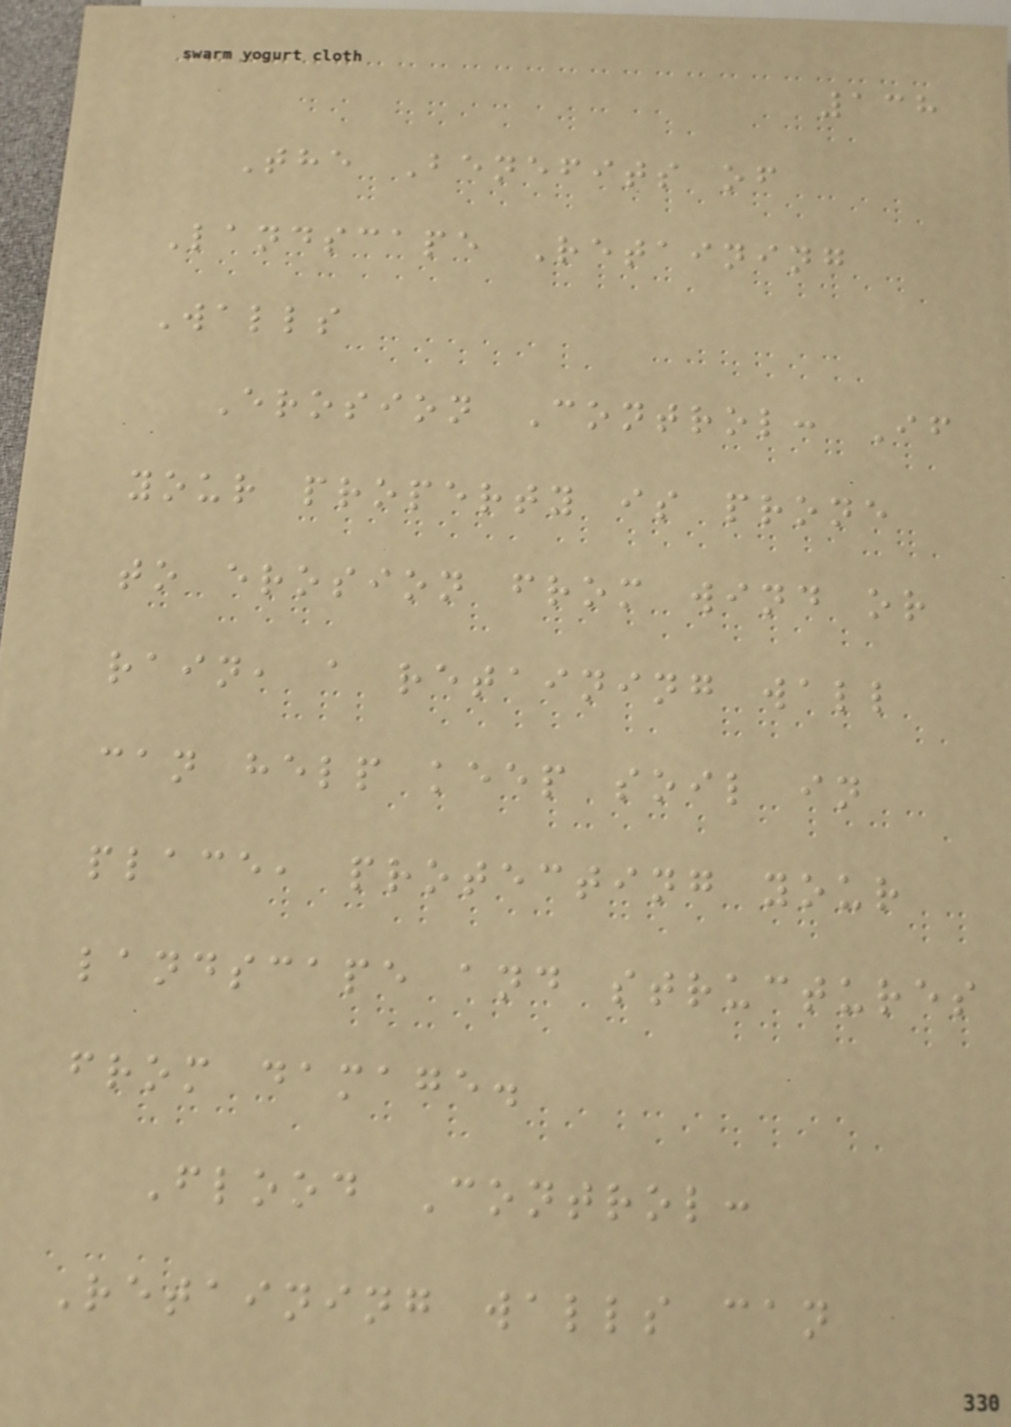138
The Benefits of
Landscape Retaining
Walls
Erosion Control: If
your property is prone
to erosion from wind or
rain, a retaining wall
can help keep soil in
place, protecting your
landscape and structures
from damage.
Flood Control:
Retaining walls can
